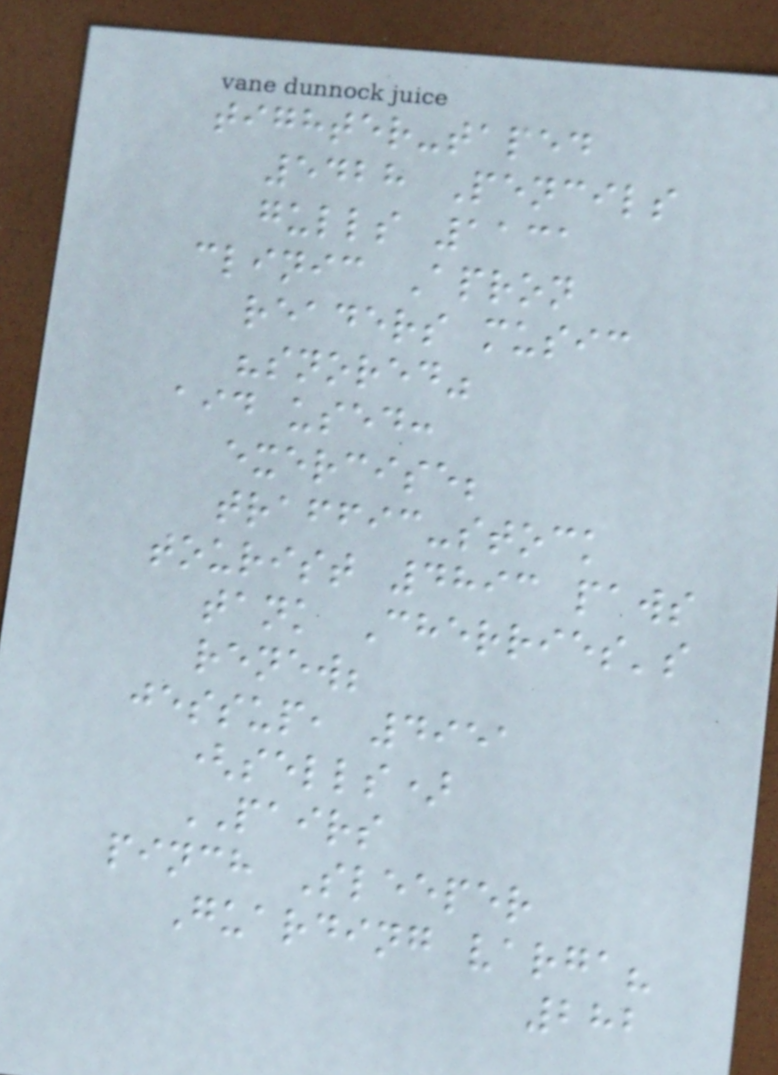tighter-taped
5428 Pencils
gulls 1131
clinic Apron
readers music
"snored"
aid used:
exercise;
traffic-stock
tourist 4893 paws
tank Cherries's
renew;
jessup, 4951
(sells)
PAIRS
pinch Sleeper
Guarding varga?
282
